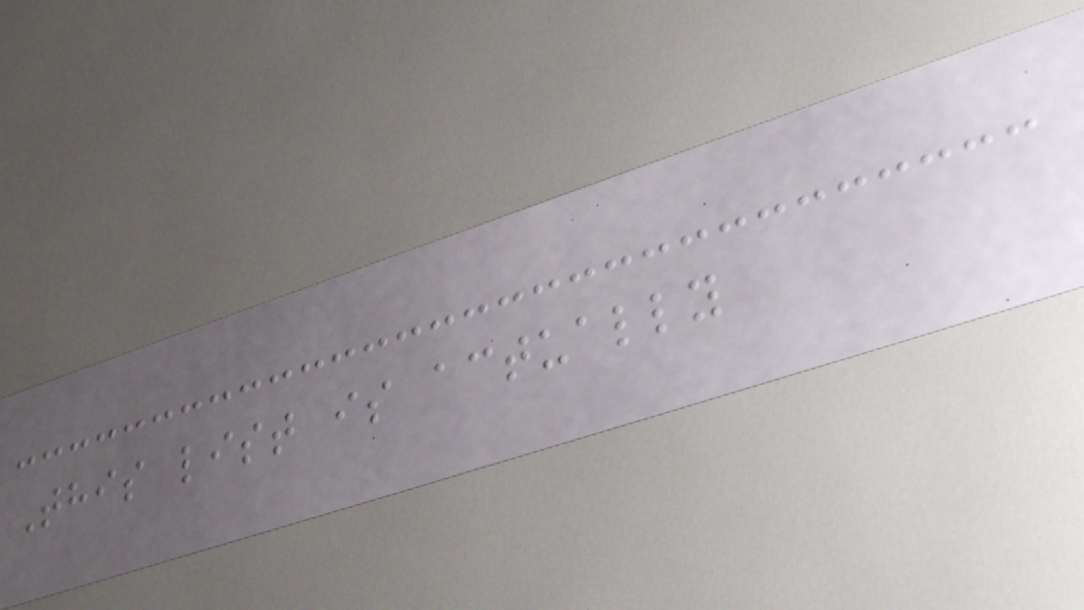This list is actually
